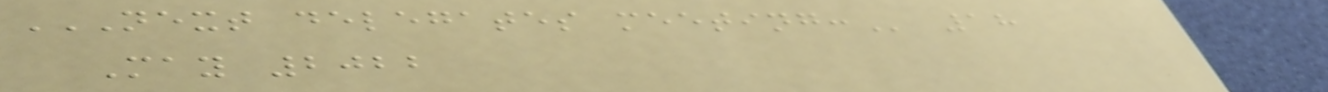NEXT DELEGATES MEETING: 18
May 2022
